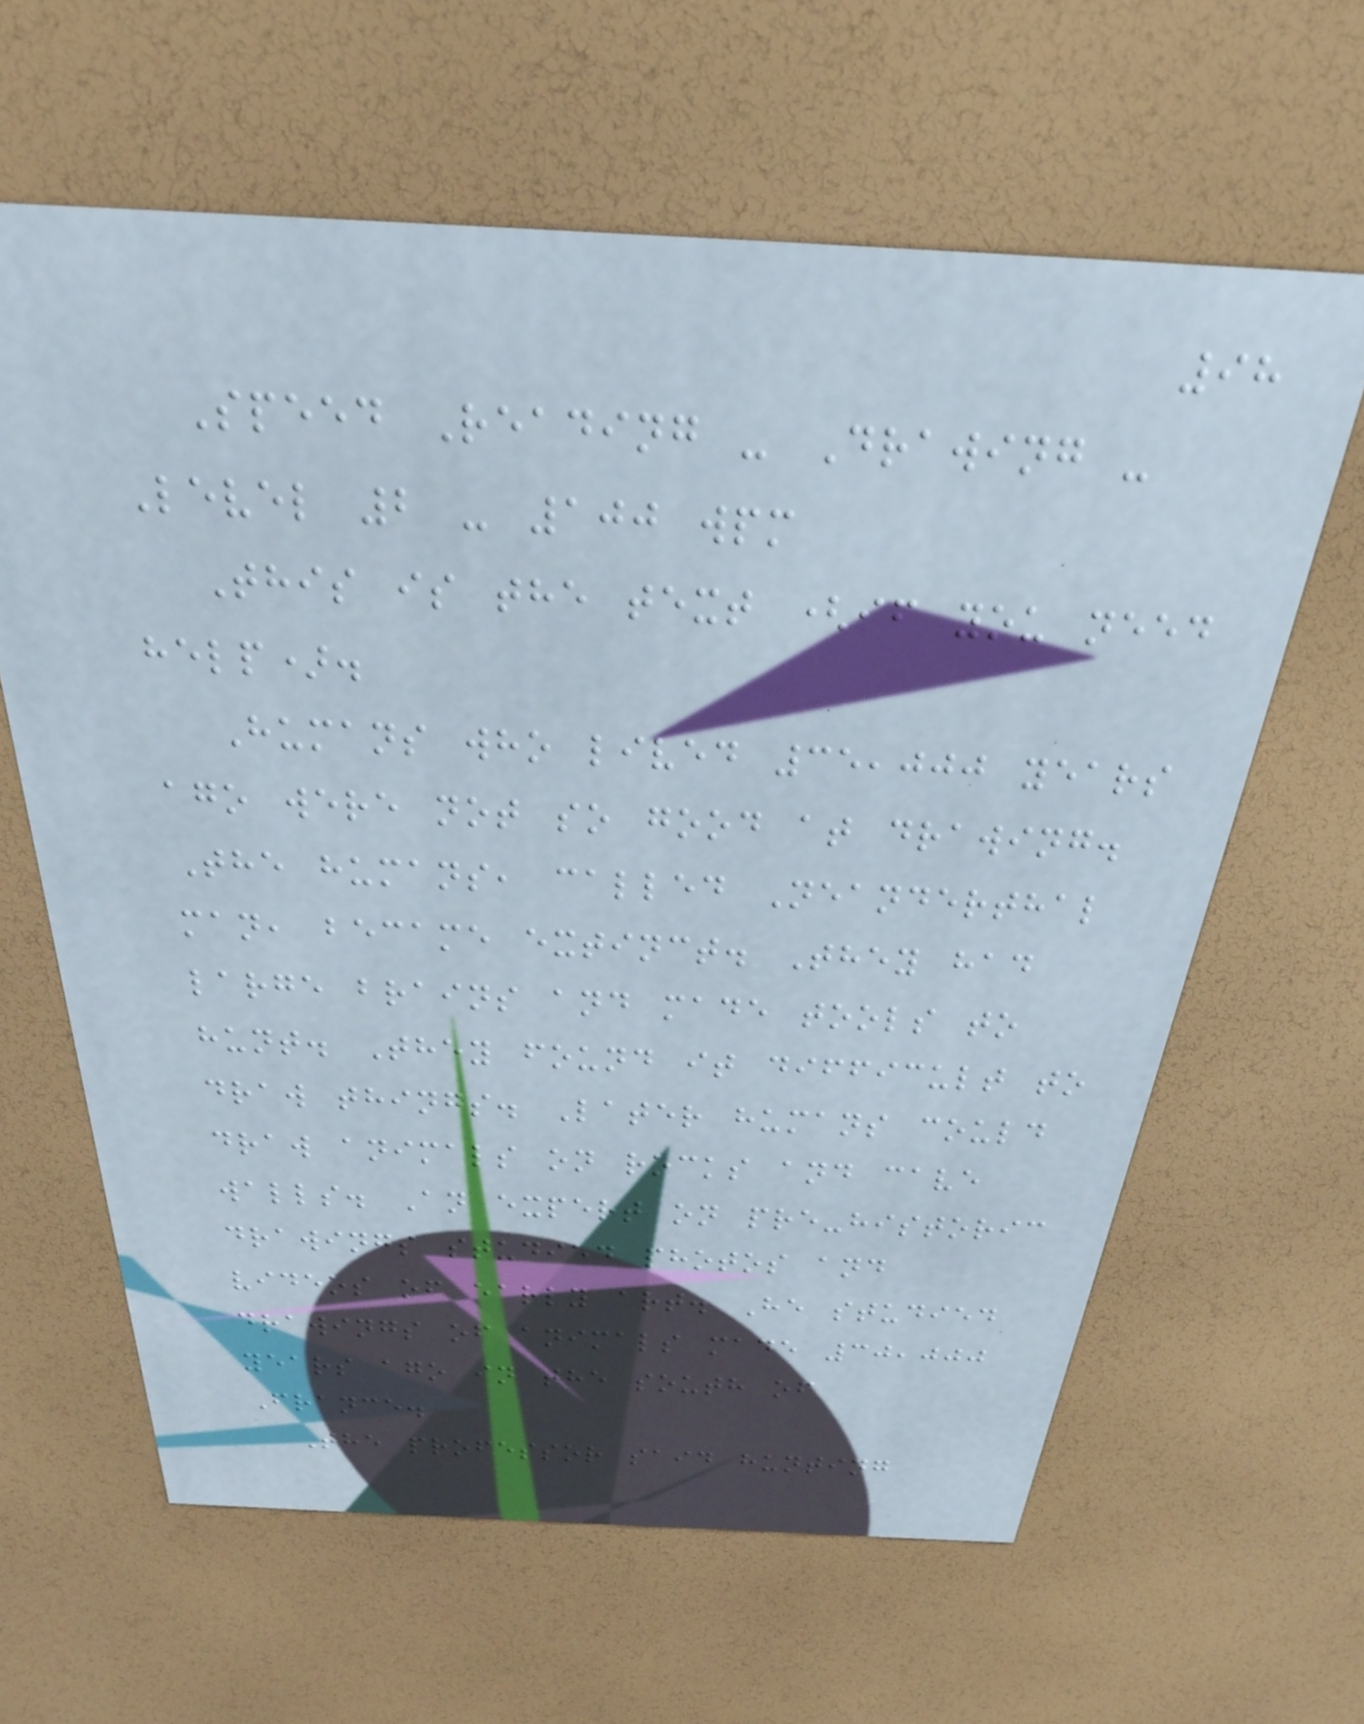98
Speed Reading - Drawing -
Level 2 - 100 wpm
This is the text (if you need
help).
Humans who lived 35,000 years
ago were not so good at drawing.
The humans, called Neanderthal
man, became extinct. They had
large brains and made tools to
hunt. They found it difficult to
draw things. Later humans could
draw animals on rocks and cave
walls. An expert on pre-historic
drawings studied photos and
videos of early art. He studied
drawings of animals made 30,000
years ago in the south of
France.
The professor said hunting
